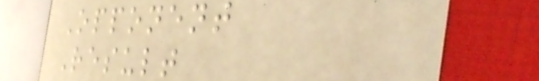Opponent
Result
